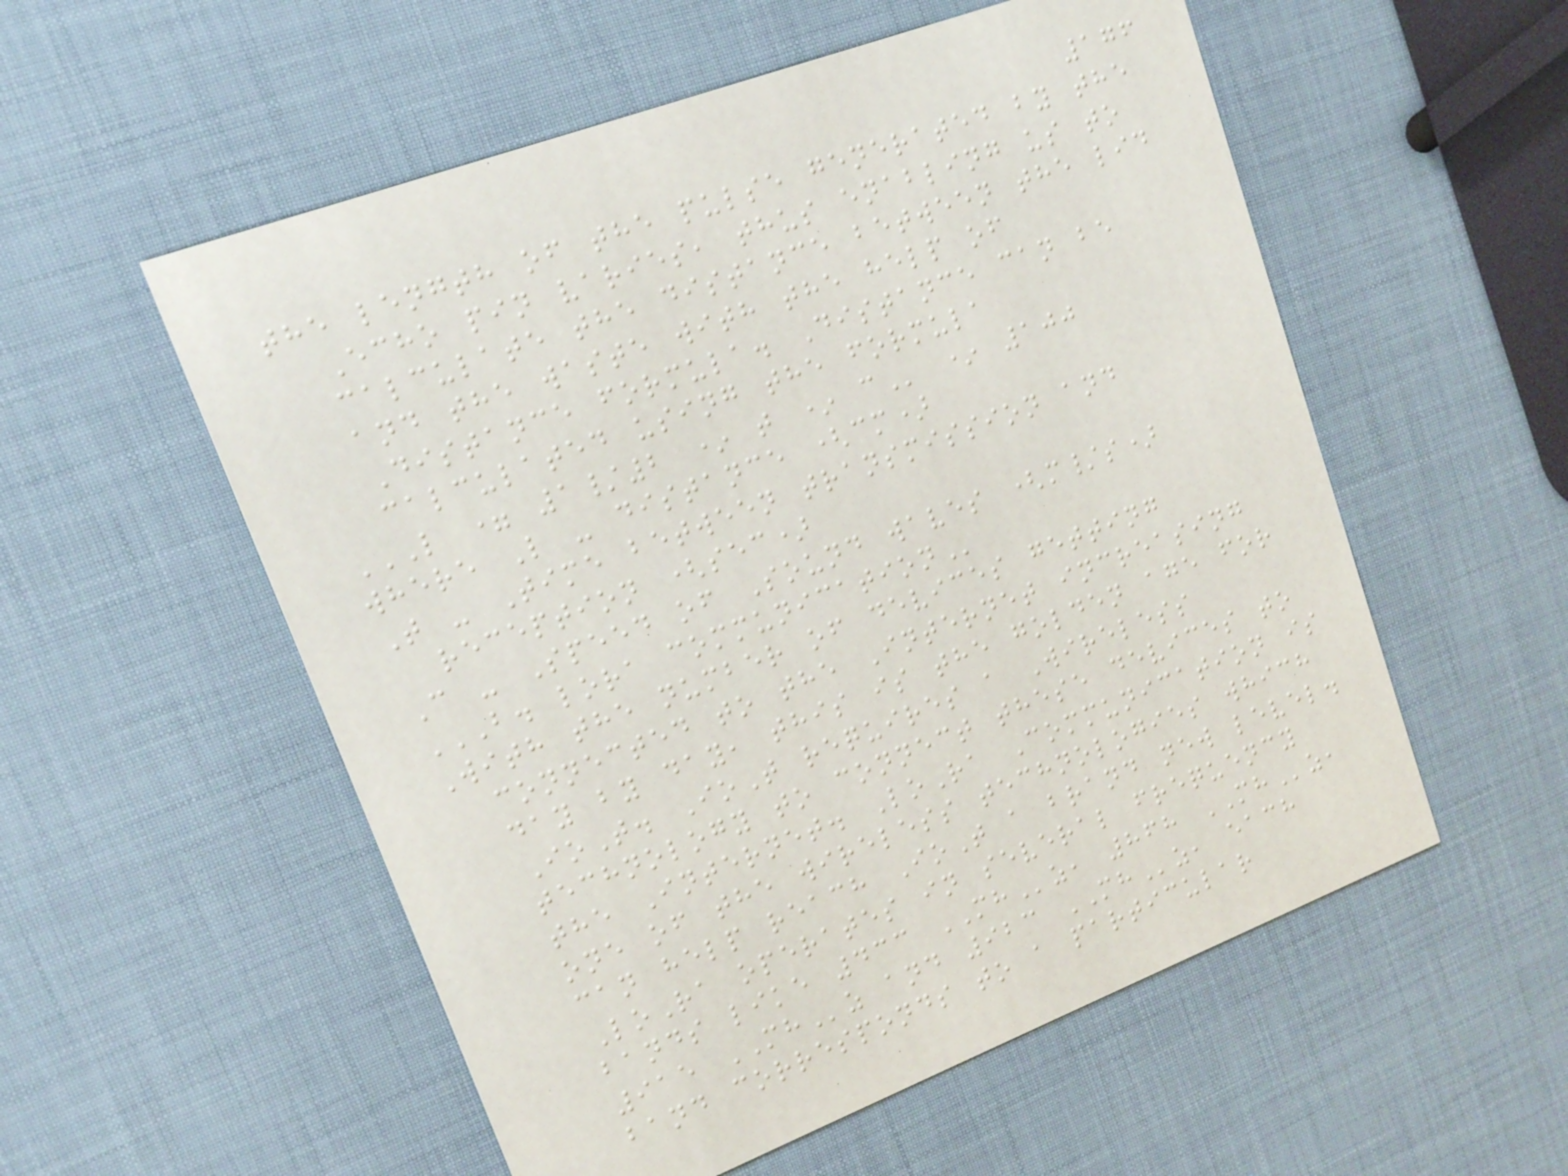176
the length of the pulse generated by the
Echo pin varies, thus enabling us to
calculate the distance between the lid
and the waste with the help of
Distance formula. Distance can be
calculated using the formula
L = 1/2 * T * C * 100
where L - distance (cm)
T - Time between transmission and
reception (sec)
C - Speed of Sound waves (m/s)
B. LORA COMMUNICATION
With the number of devices getting
connected to the Internet increasing
day by day, this is the golden age for
IoT. IoT requires a Wireless
technology to connect these devices to
the Internet. LoRa Communication is
one of the wireless technologies which
can help reach IoT a brand new level.
LoRa operates in several frequency
bands like 433 MHz, 868 MHz,
915 MHz and 923 MHz, each
band corresponds to a particular
